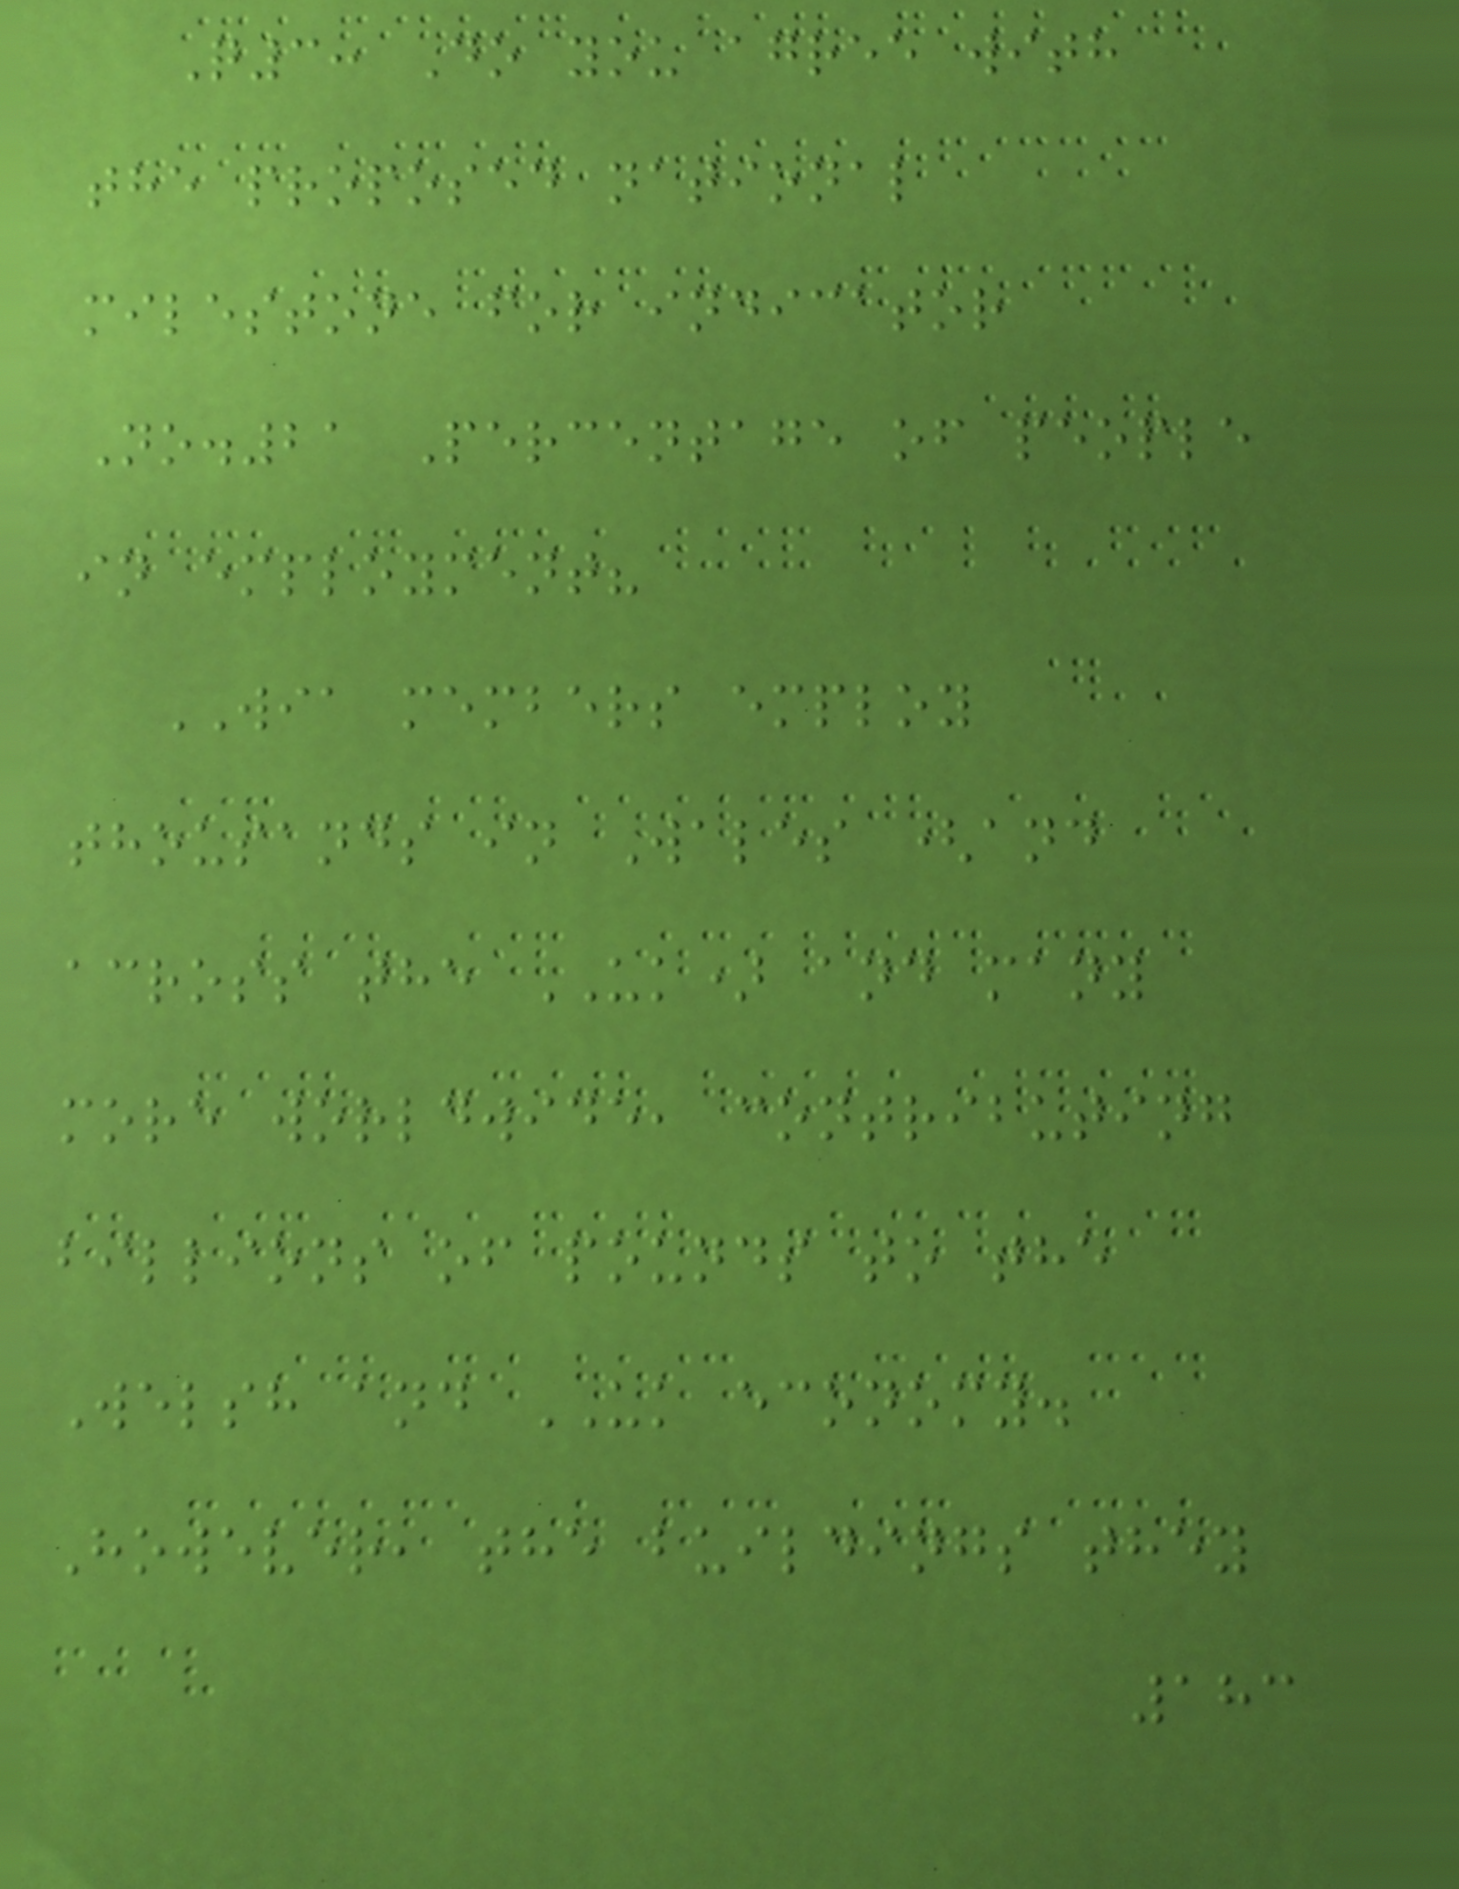Q3: Do you agree with
the proposed national
milestone for indicator
No.21 Percentage of people
in employment?
WIA members employ
thousands in Wales (and
across the UK) and many
more worldwide, contributing
billions of pounds to the
Welsh and UK economy.
However, the buildings they
183
